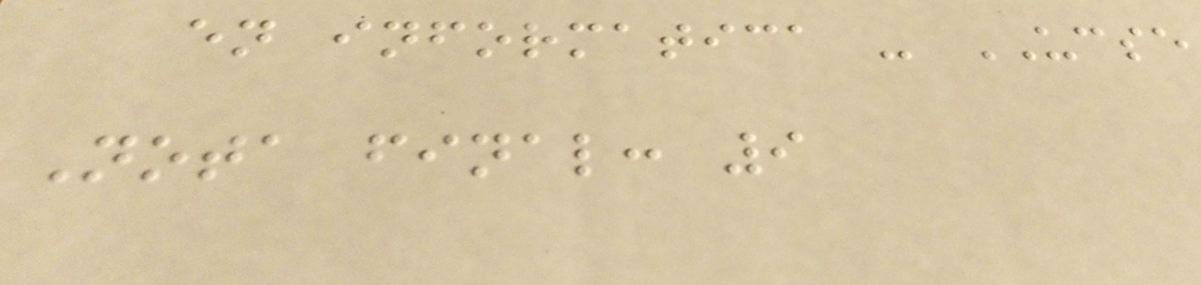en informatica - UCSE
Nota final: 9
